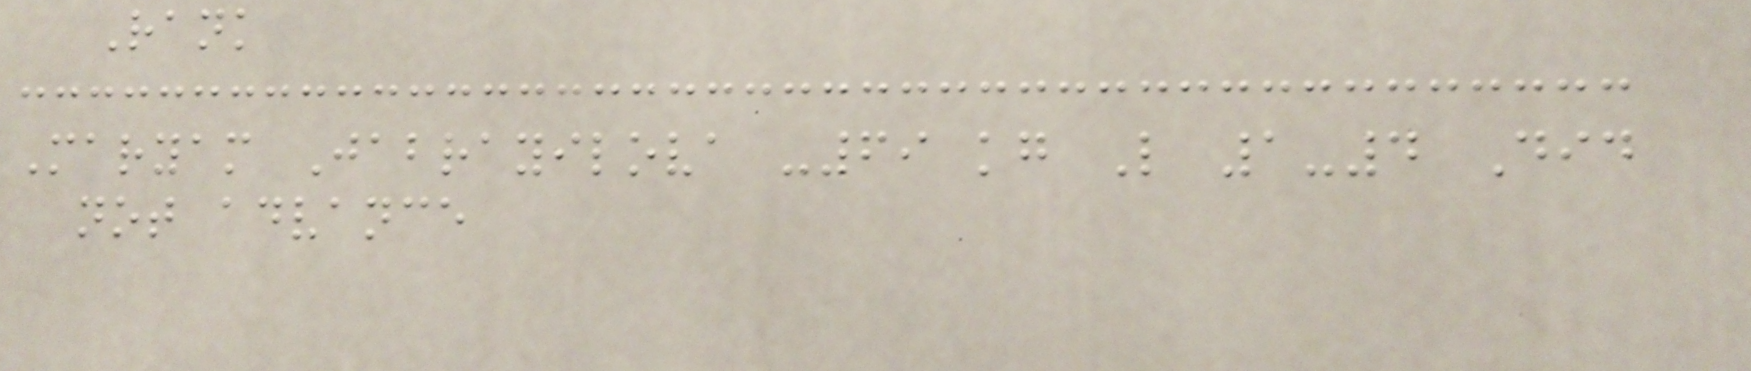Rank
Maryam Jabrayilova -69 kg L 1-4 Did
not advance
